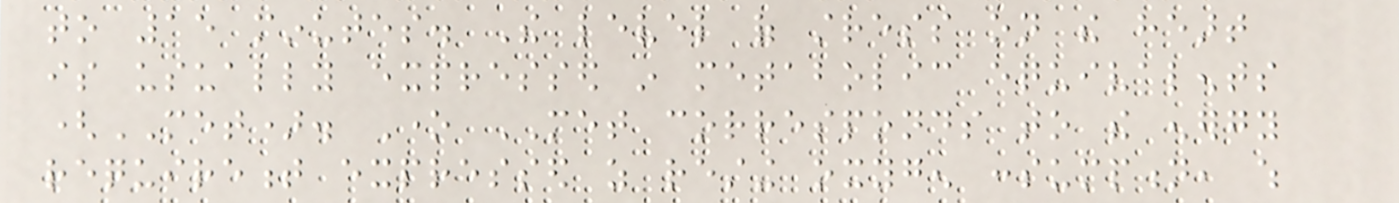to 15 minutes. The level of stress on the heart
is usually expressed in metabolic equivalents
(MET). One MET corresponds to the energy
requirement expressed as resting oxygen consumption, which
